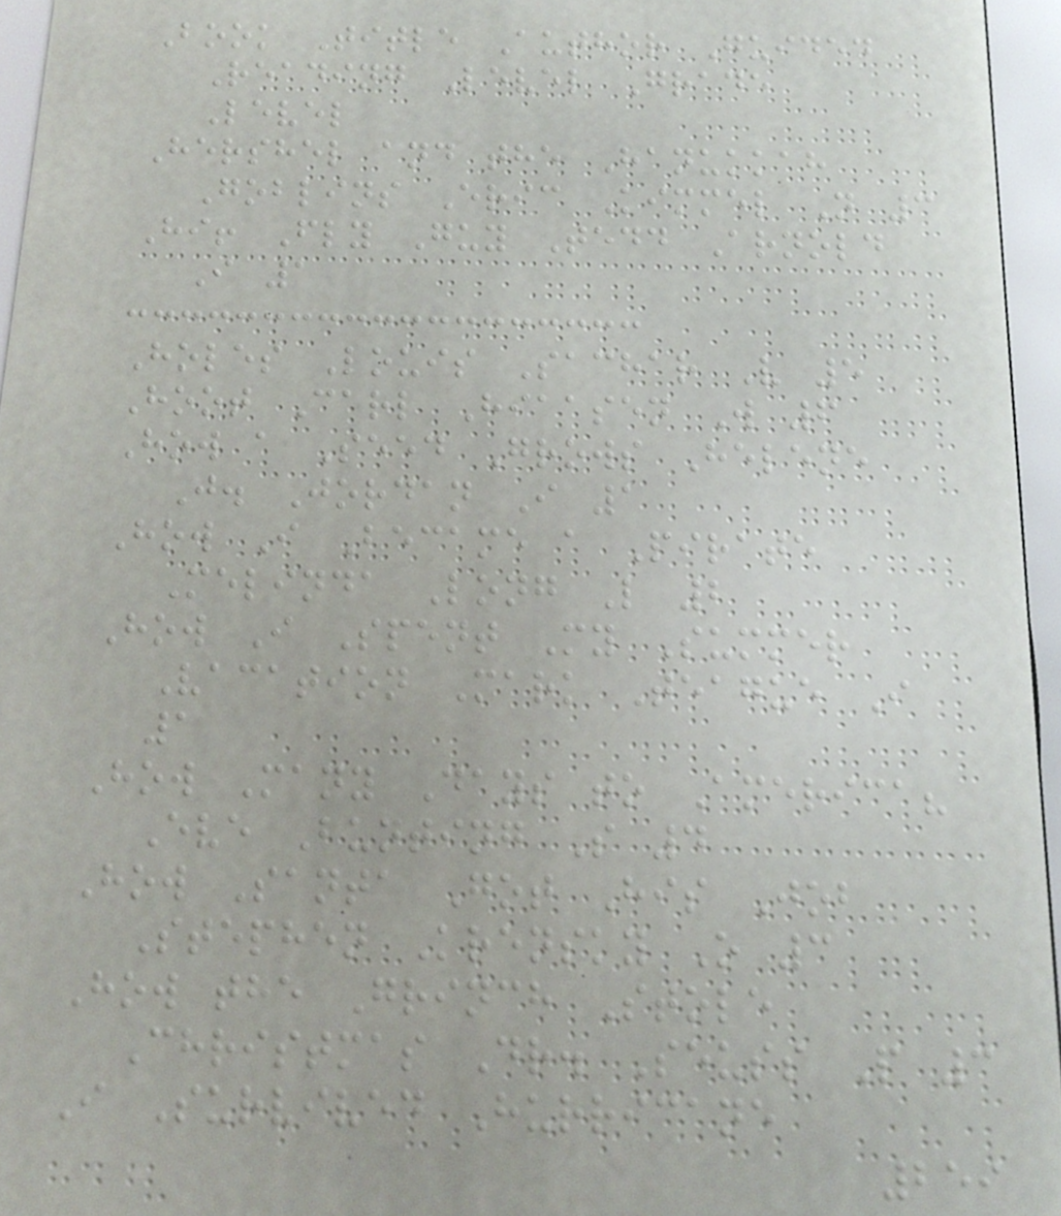Book Title Author Guided
Reading Level Grade
Level
Hershel and the Hanukkah
Goblins Eric Kimmel N 3
Hi! Fly Guy Tedd Arnold
I 1
Holes Louis Sachar V 5
Hoot Carl Hiaasen W 6
How a Seed Grows Helene
J. Jordan I 1
How I Became a Pirate
Melinda Long L 2
How I Spent My Summer
Vacation Mark Teague I
1
How Many Days to America?
Eve Bunting S 4
How Santa Got His Job
Stephen Krensky O 3
How the Grinch Stole
Christmas Dr. Seuss P 3
I Survived Hurricane
259
